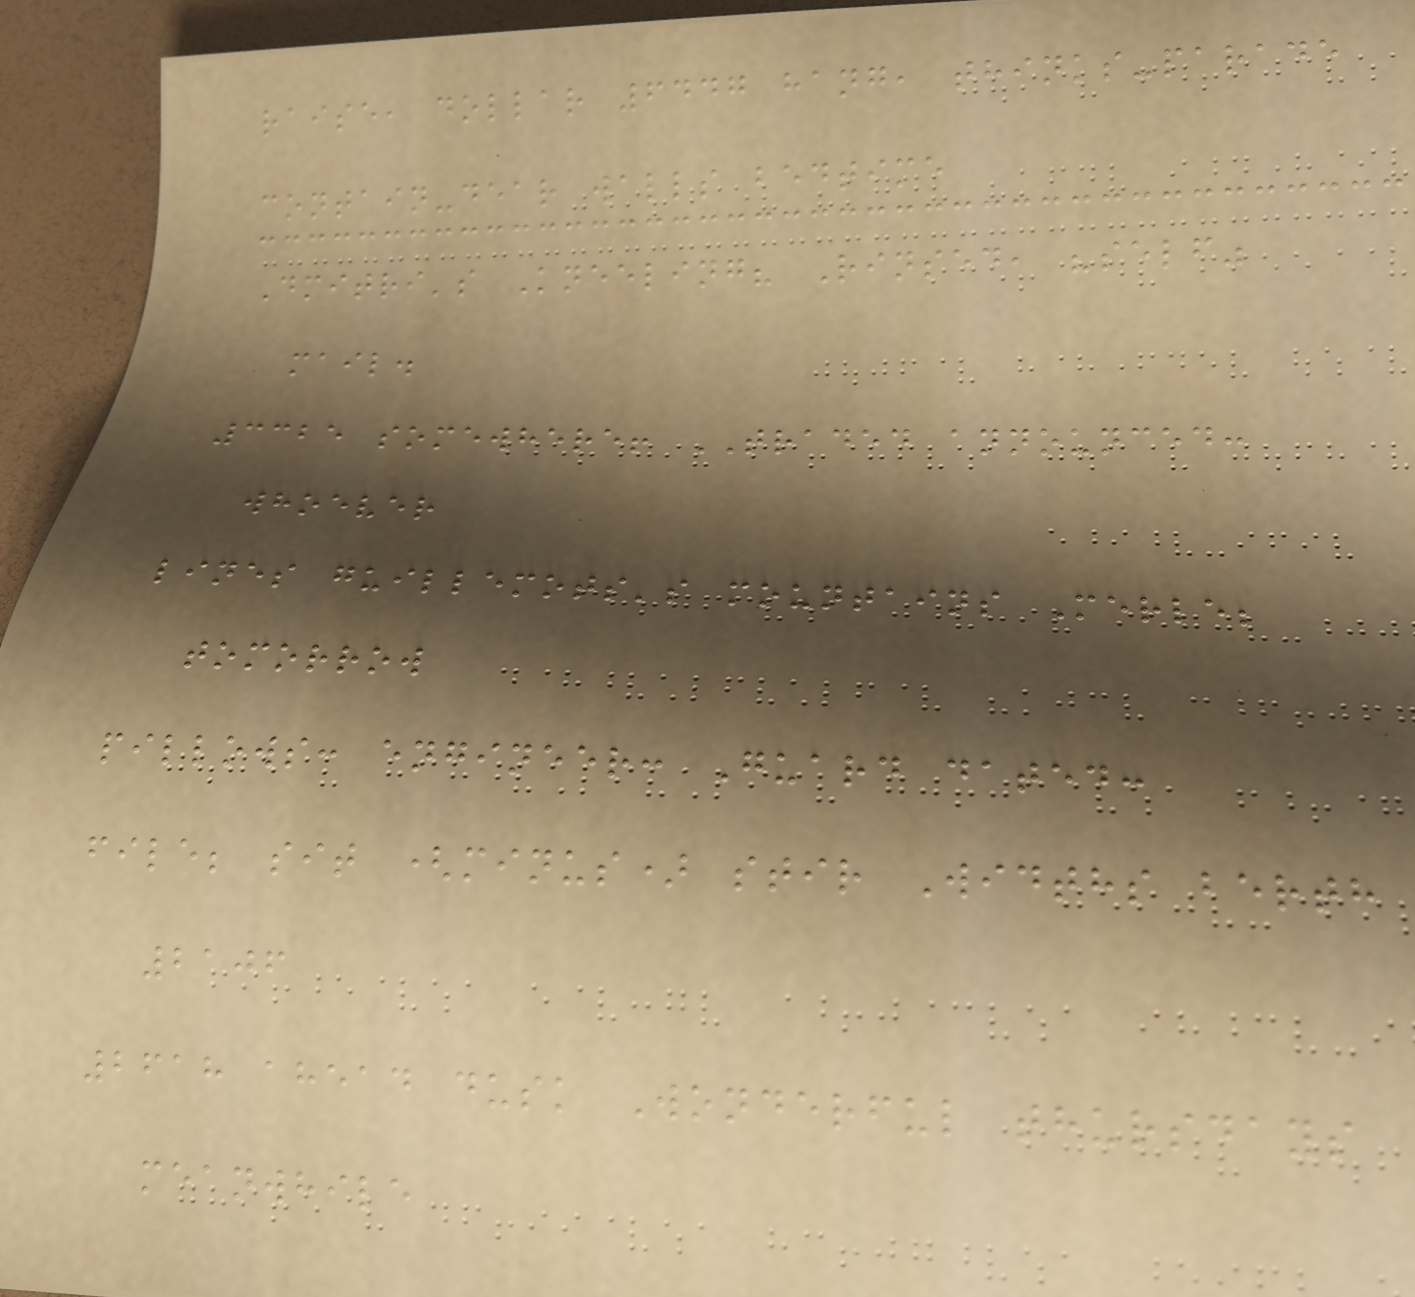raise, dollar 6447 hang, thinks-parade
contain-dear walls bedtime
Dmitri's Kneeling? Rinsed, "self"
mail.
3325 somewhere! TRADED announced:
whoever
lines guillemots's mountains Merle;
tomorrow
pillows: engineer: Guard dated:
file; sit (minus) stir Widths berth
2106
2618 ahead dusk Wonderful thursdays
meanwhile
